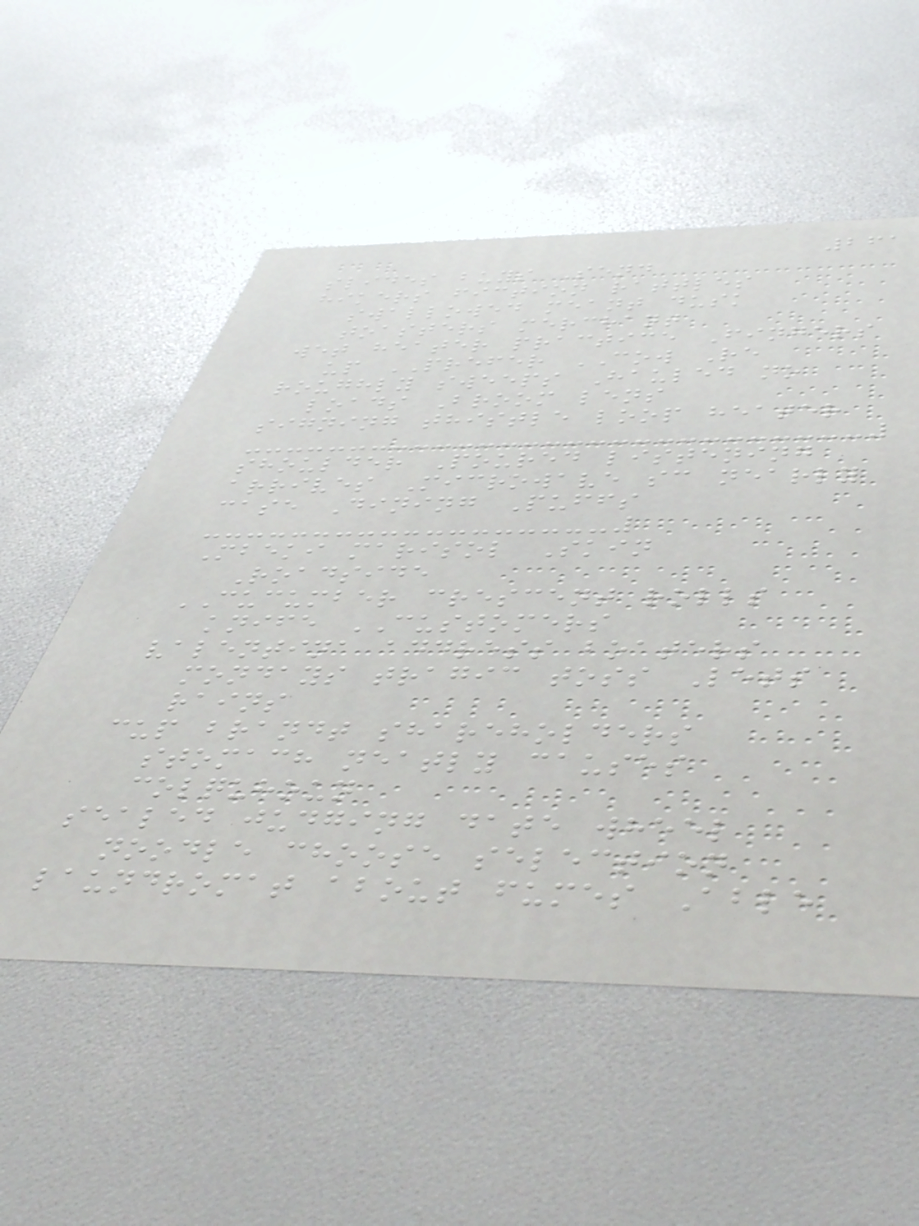261
slides buys Send
hikers fiction rattles
swallowed meant dusk
toasters merchant
wet heater practice Fingers
up PREFER COW Re
roughly sweeps Hauled no
loads Broom lens
signing thistle loop heater
shoulder Poured listening
arrives Microwave sc nearly
case Dining Puffs
Mbeki marisol Skin
Roadside
CUCUMBER crescent rolls
knife CUSTOMERS
valentina address boaters
mondays tragic toss Lets
rains
cup brandt shareholders
stomach neatly causes
colquhoun
sealed judging date wheel
noodle choose selection
laundromat about fumes Able
